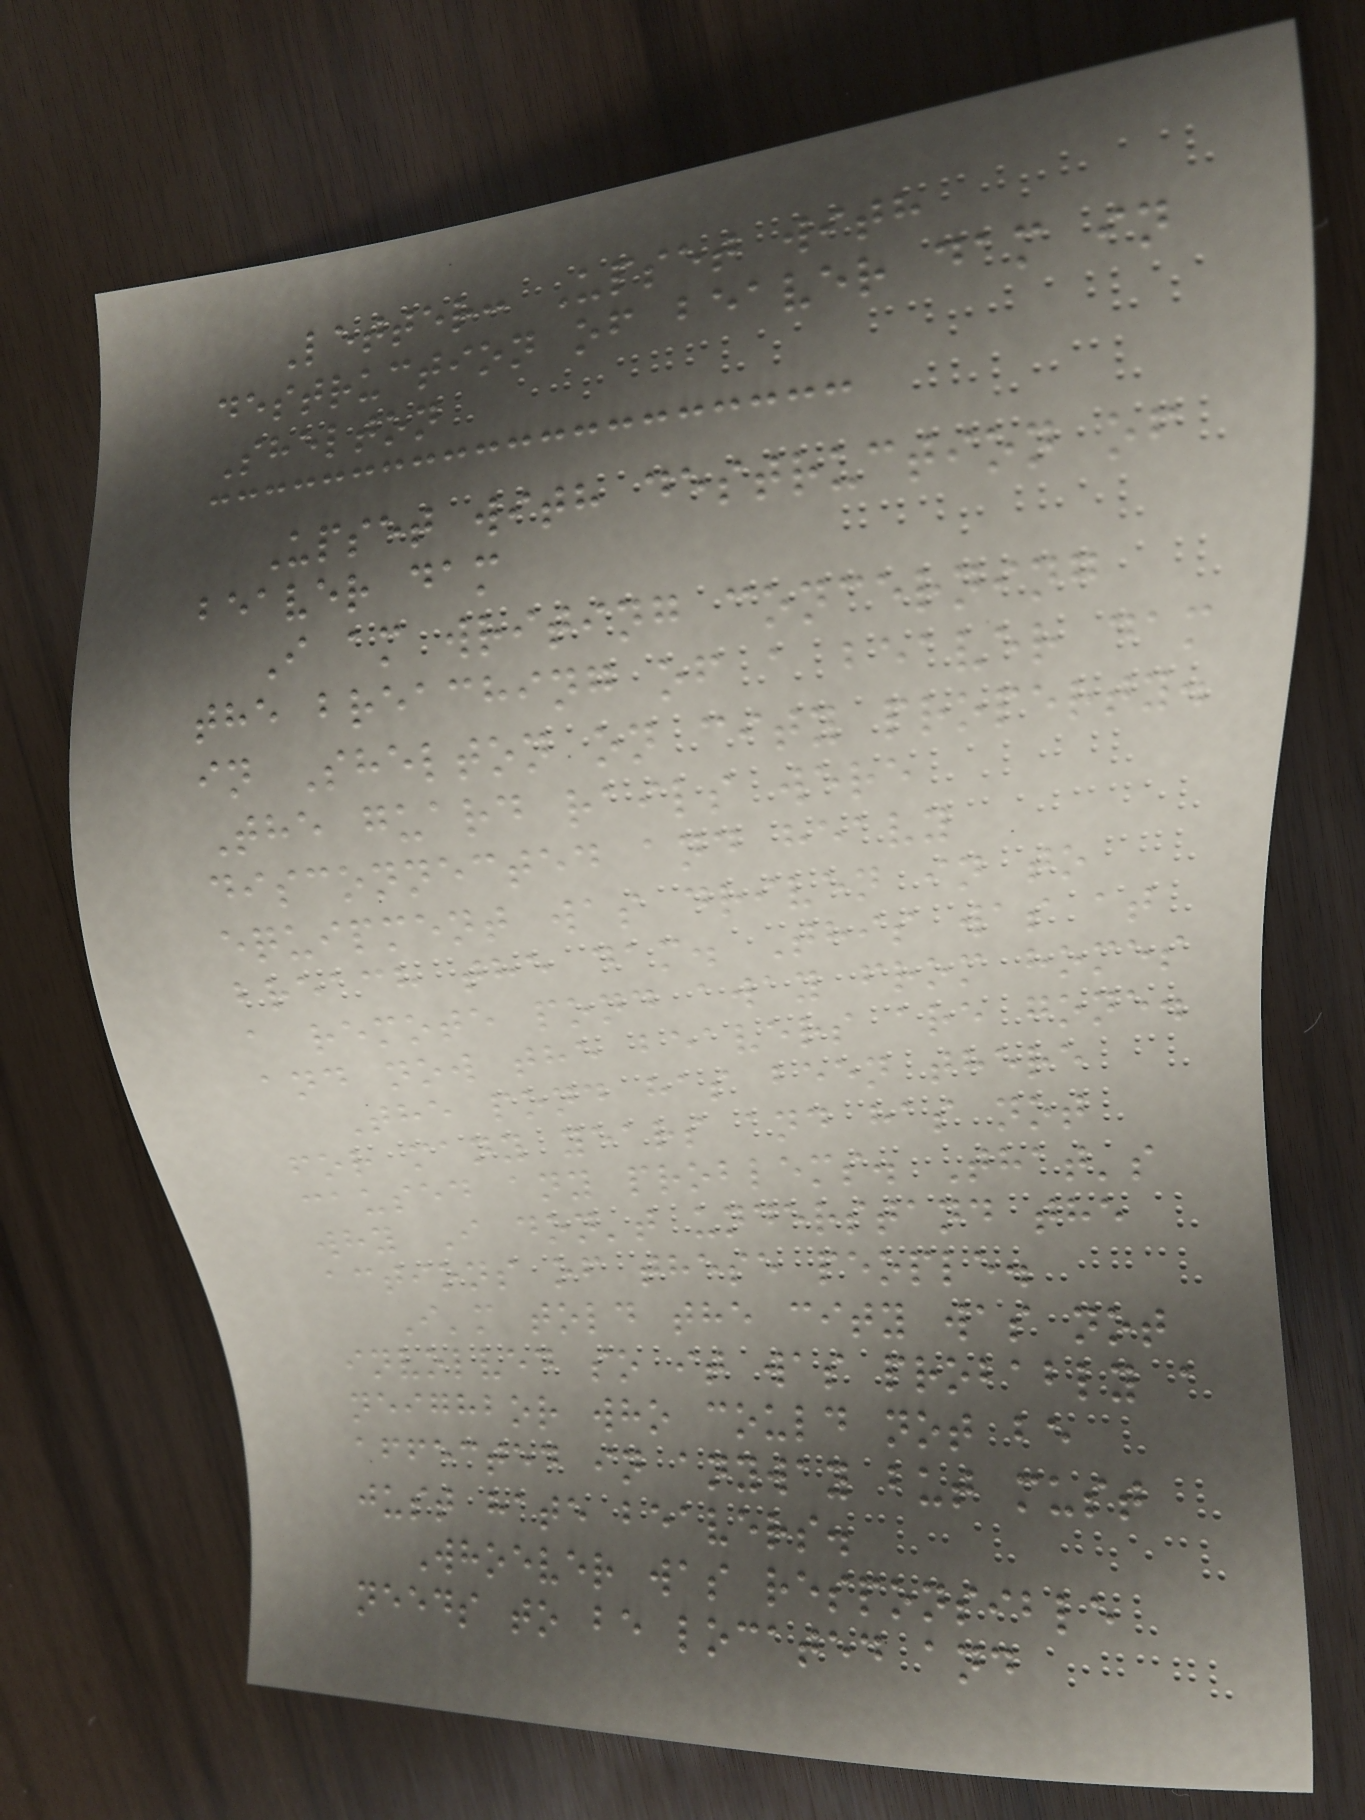Letter: Upset with
destruction of beaver dam in
Shelton
Upset with destruction of
beaver dam
I am writing concerning
the breaching of a beaver dam
in Shelton on city property.
The guard rails were
disconnected and heavy
equipment was driven in to
breach the dam. This was at
a remote pond away from homes
and now the beavers are gone.
The pond has been there
for many years and has not
caused any problems. That's
why I don't understand the
actions of these people.
I'm told the city was not
involved so it was probably a
neighbor who could not be
affected in anyway but must
just hate beavers.
Whoever was responsible
needs to be located and
